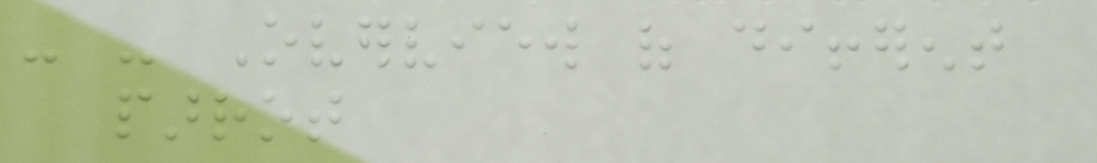- - Overview of different
parrot
